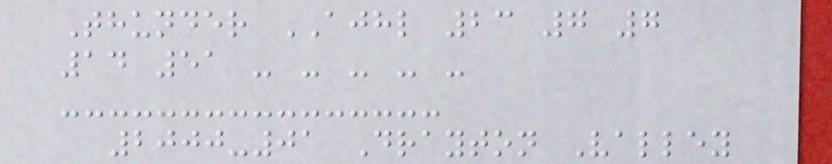Thunder AJHL 23 7 7
14 51 - - - - -
2000-01 Drayton Valley
